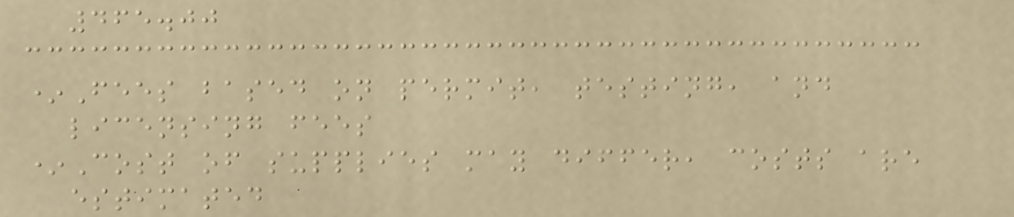465.00
*Fees based on permit, testing, and
licensing fees
*Cost of supplies may differ, costs are
estimated
